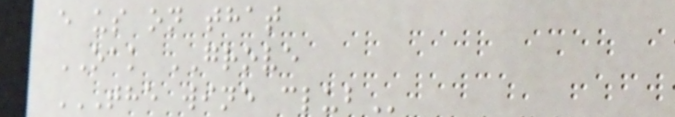e us on that
OAK GROVE
THE WINE CLUB
